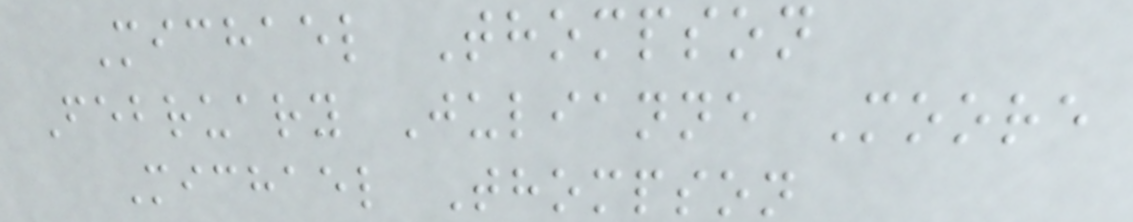Michael Thompson
February Julianne Moore
Michael Thompson
